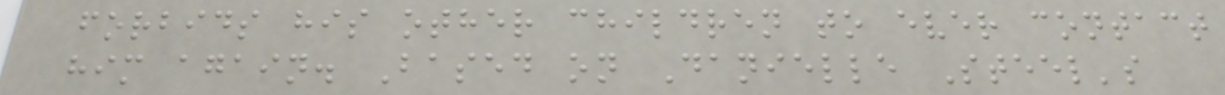forbids his other children to ever contact
him again. Based on Danielle Steel's
